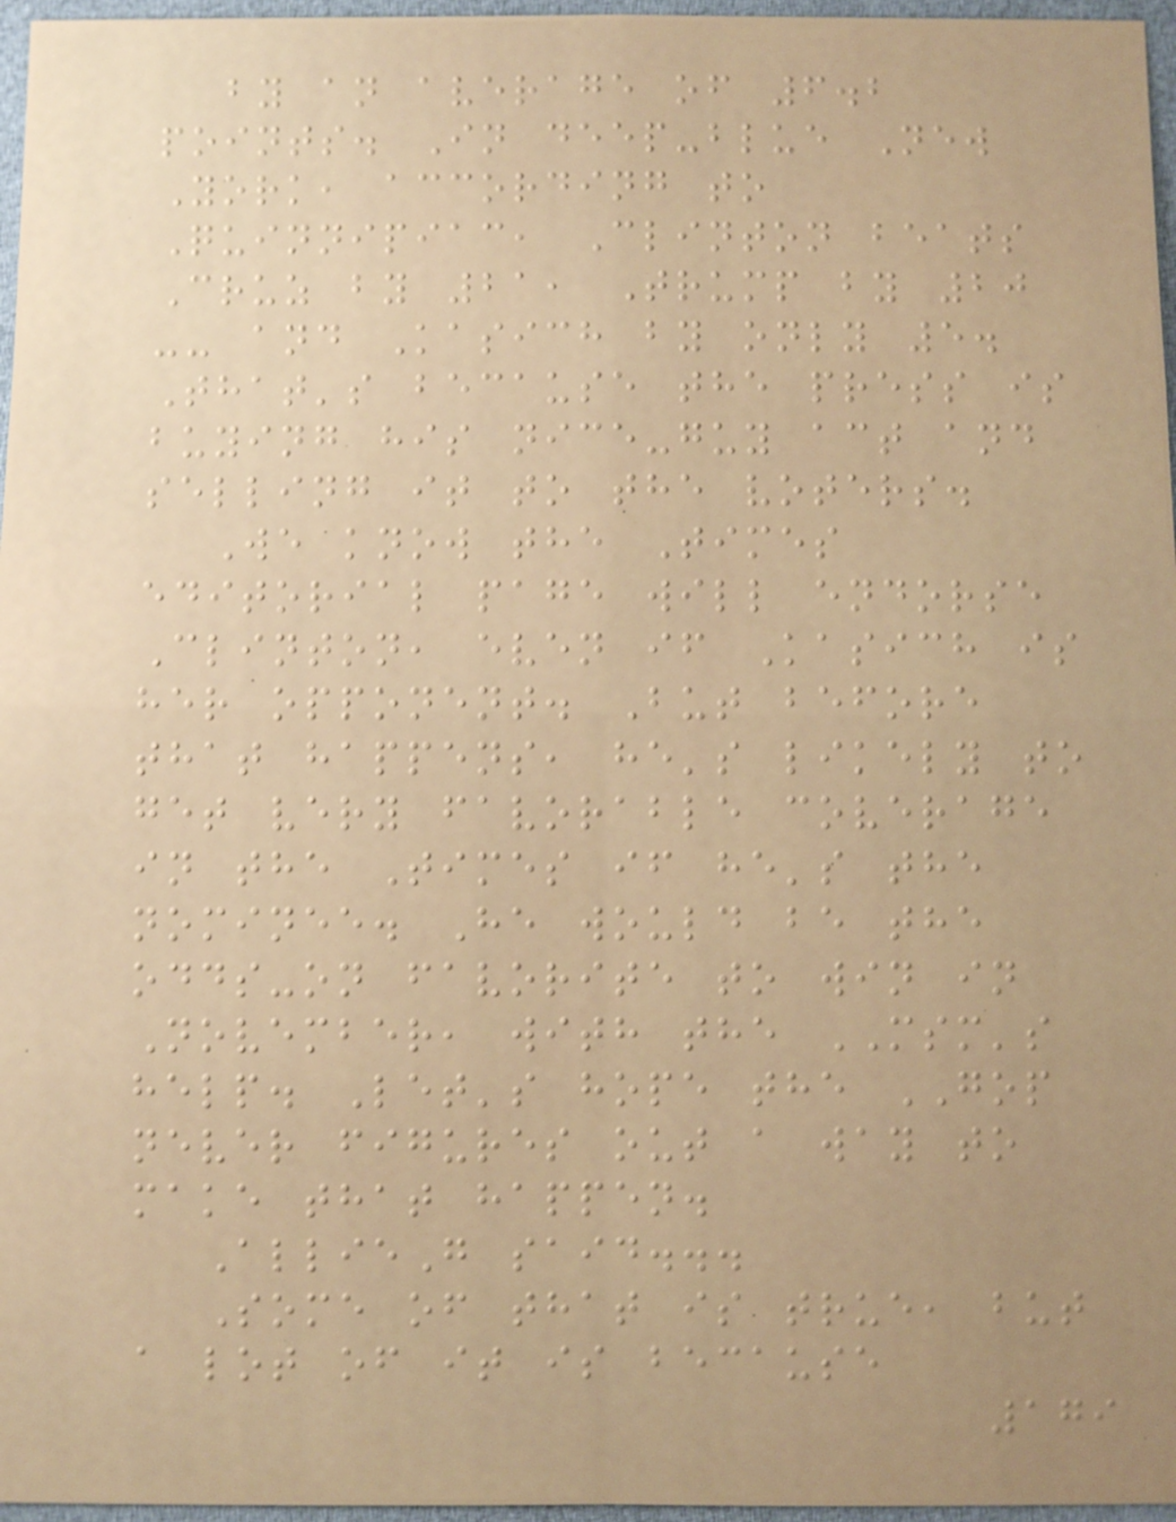by an average of 6.2
points. In deep-blue New
York, according to
Quinnipiac, Clinton beats
Cruz by 21, Trump by 20
-- and Kasich by only 5.
That's because the press is
buying his nice-guy act and
selling it to the voters.
We know the Times
editorial page will endorse
Clinton, even if Kasich is
her opponent. But before
that happens, he's likely to
get very favorable coverage
in the Times if he's the
nominee. He would be the
odds-on favorite to win in
November, with the MSM's
help. Let's hope the GOP
never figures out a way to
make that happen.
AllieG said...
Some of that is true, but
a lot of it is because
179
